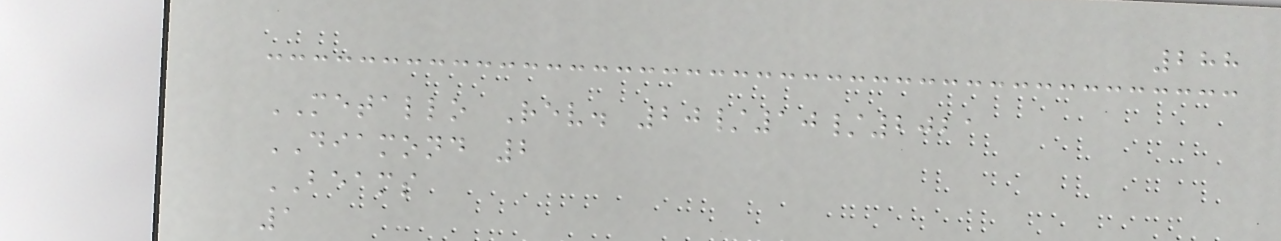288
METALLO Rev. 20/10/2021
DIAMOND 2
BEAMS
1
